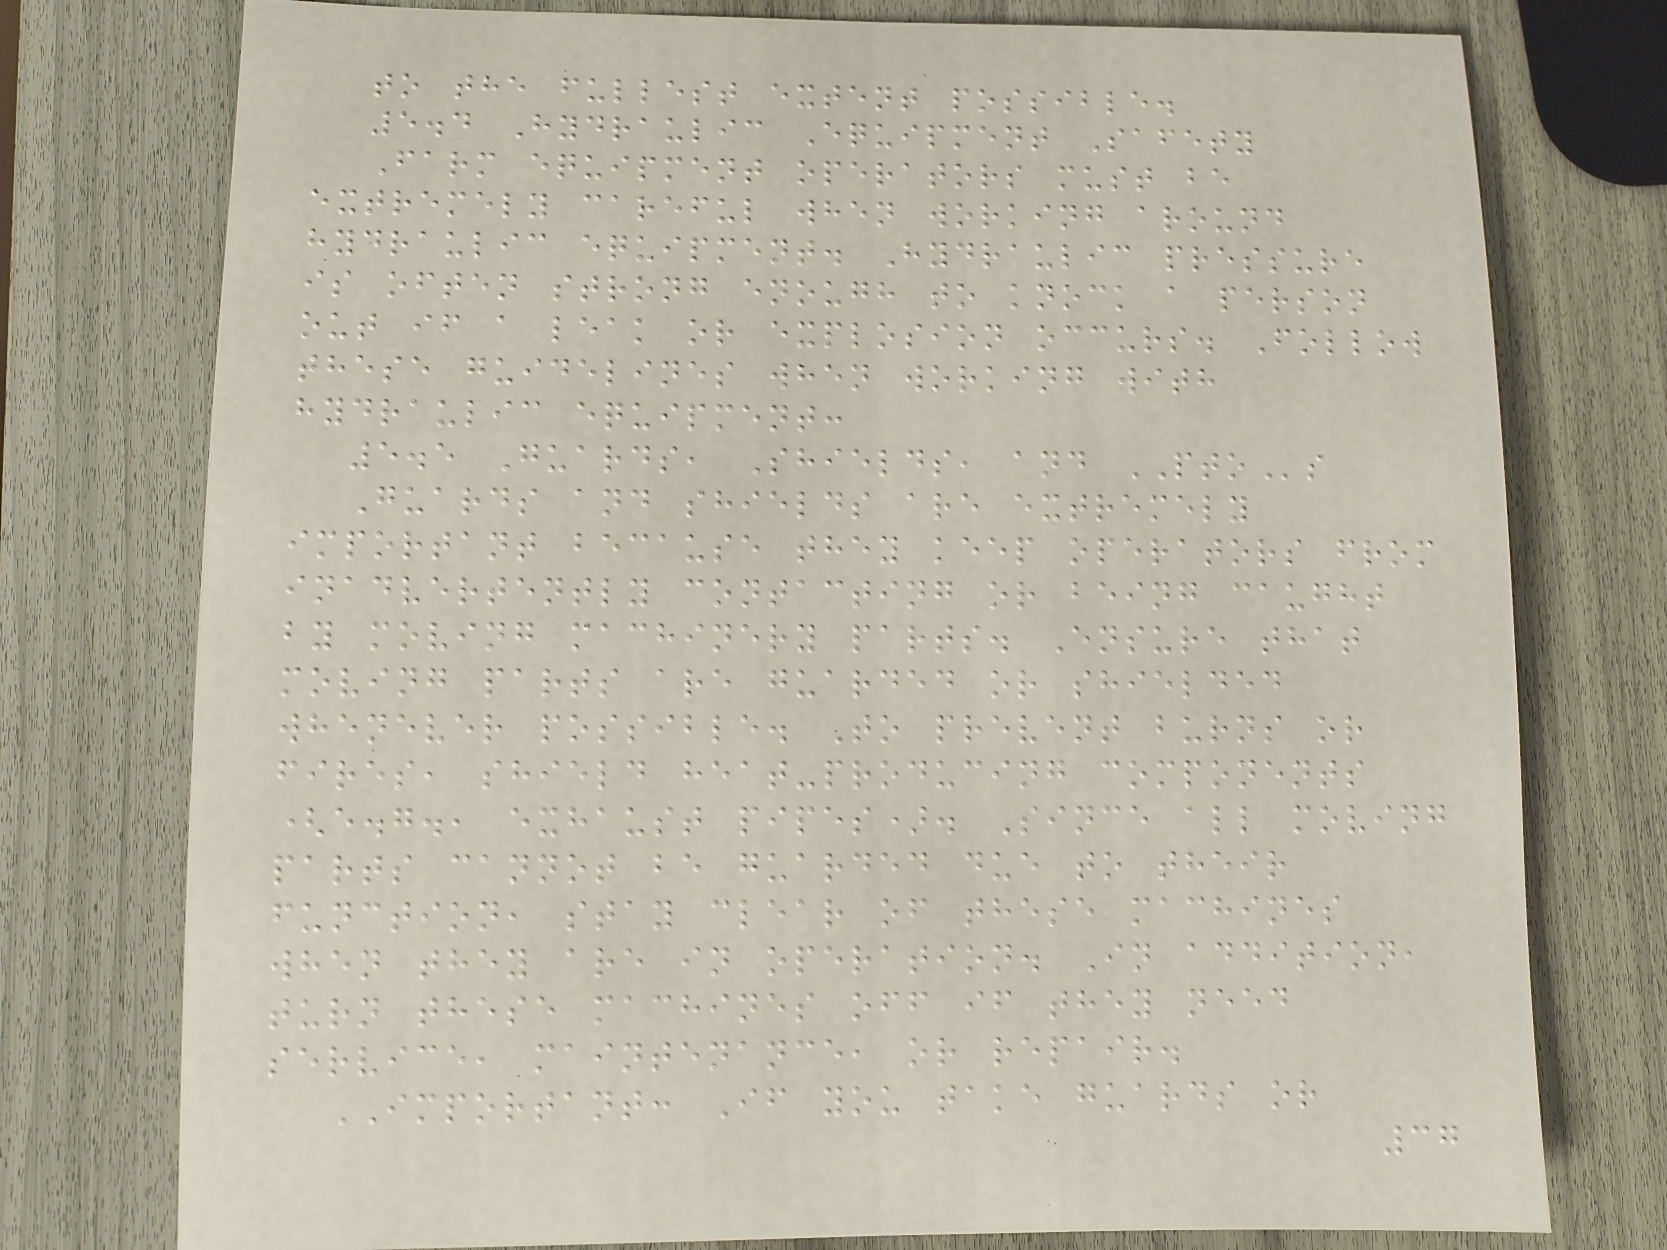to the fullest extent possible.
5.4 Hydraulic Equipment Safety
Farm equipment operators must be
extremely careful when working around
hydraulic equipment. Hydraulic pressure
is often strong enough to knock a person
out if a leak or explosion occurs. Follow
these guidelines when working with
hydraulic equipment:
5.5 Guards, Shields, and PTOs
Guards and shields are extremely
important because they keep operators from
inadvertently contacting or being caught
by moving machinery parts. Ensure that
moving parts are guarded or shielded
whenever possible. To prevent burns or
fires, shield heat-producing components
(e.g., exhaust pipes). Since all moving
parts cannot be guarded due to their
function, stay clear of these machines
when they are in operation. In addition,
turn these machines off if they need
service, maintenance, or repair.
IMPORTANT: If you take guards or
37
